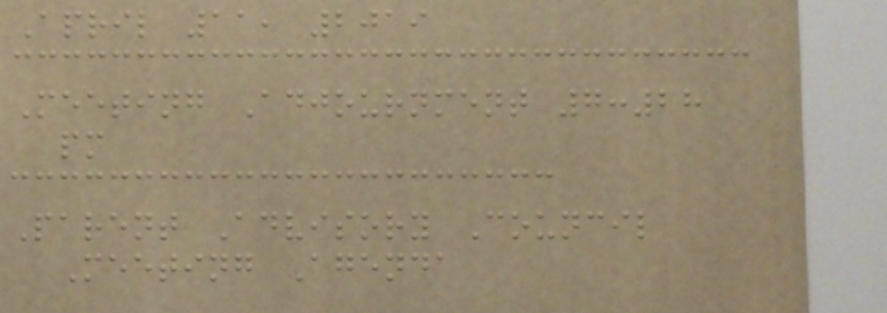April 11, 2019
Meeting Adjournment 7:28
pm
Parent Advisory Council
Meeting Agenda
